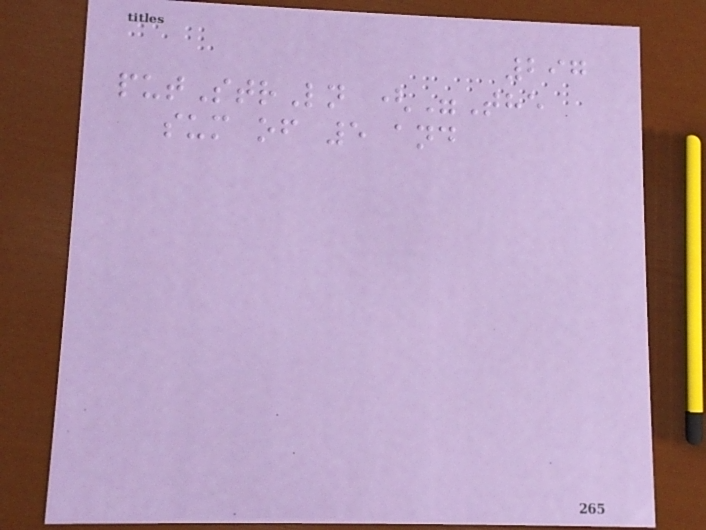297
putStrLn ("The
sum of 5 and
